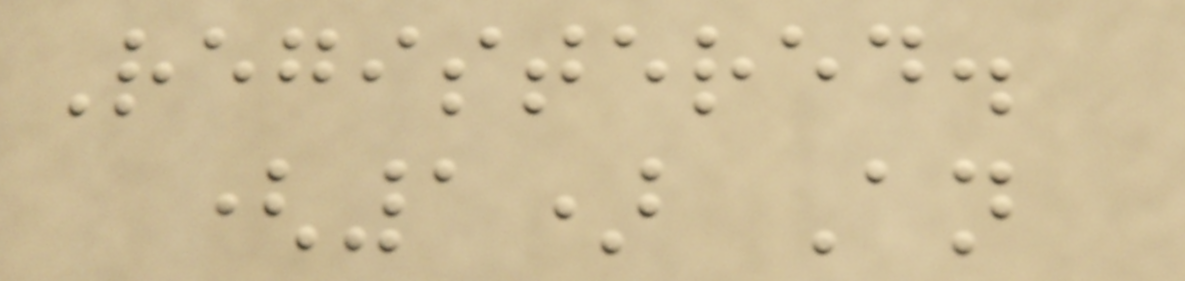Registered.
(1) An
